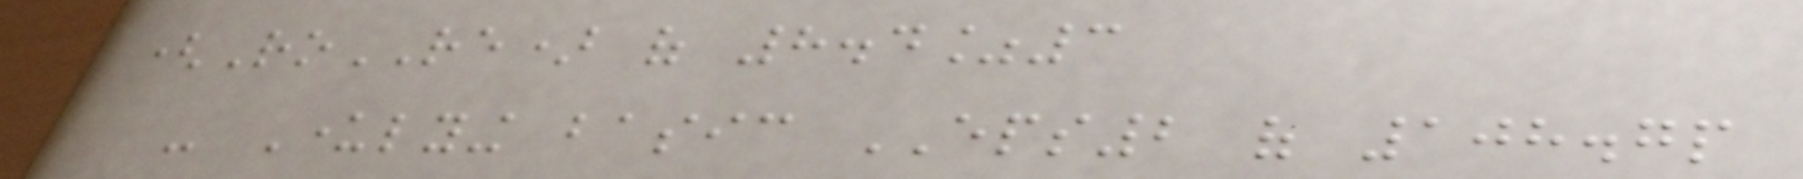(RoRE) of 8.4%3
- Underlying basic EPS2 of 108.7p
